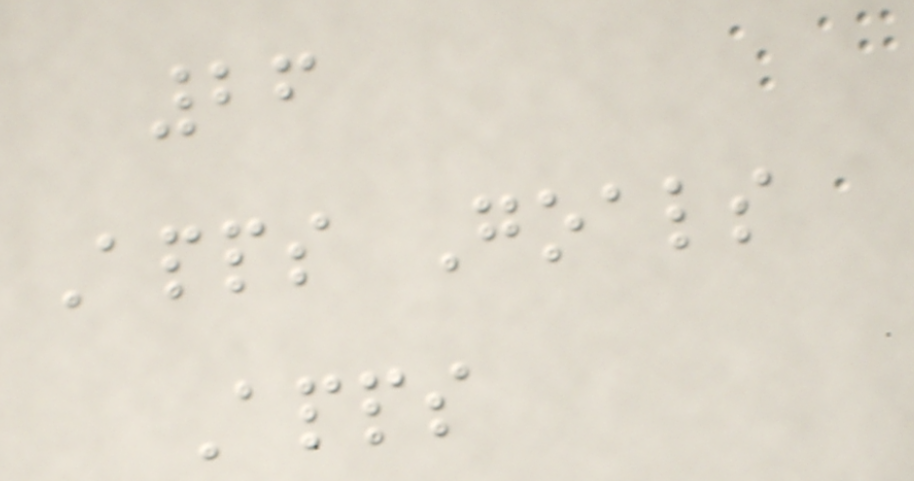26
Apps Goals
Apps
